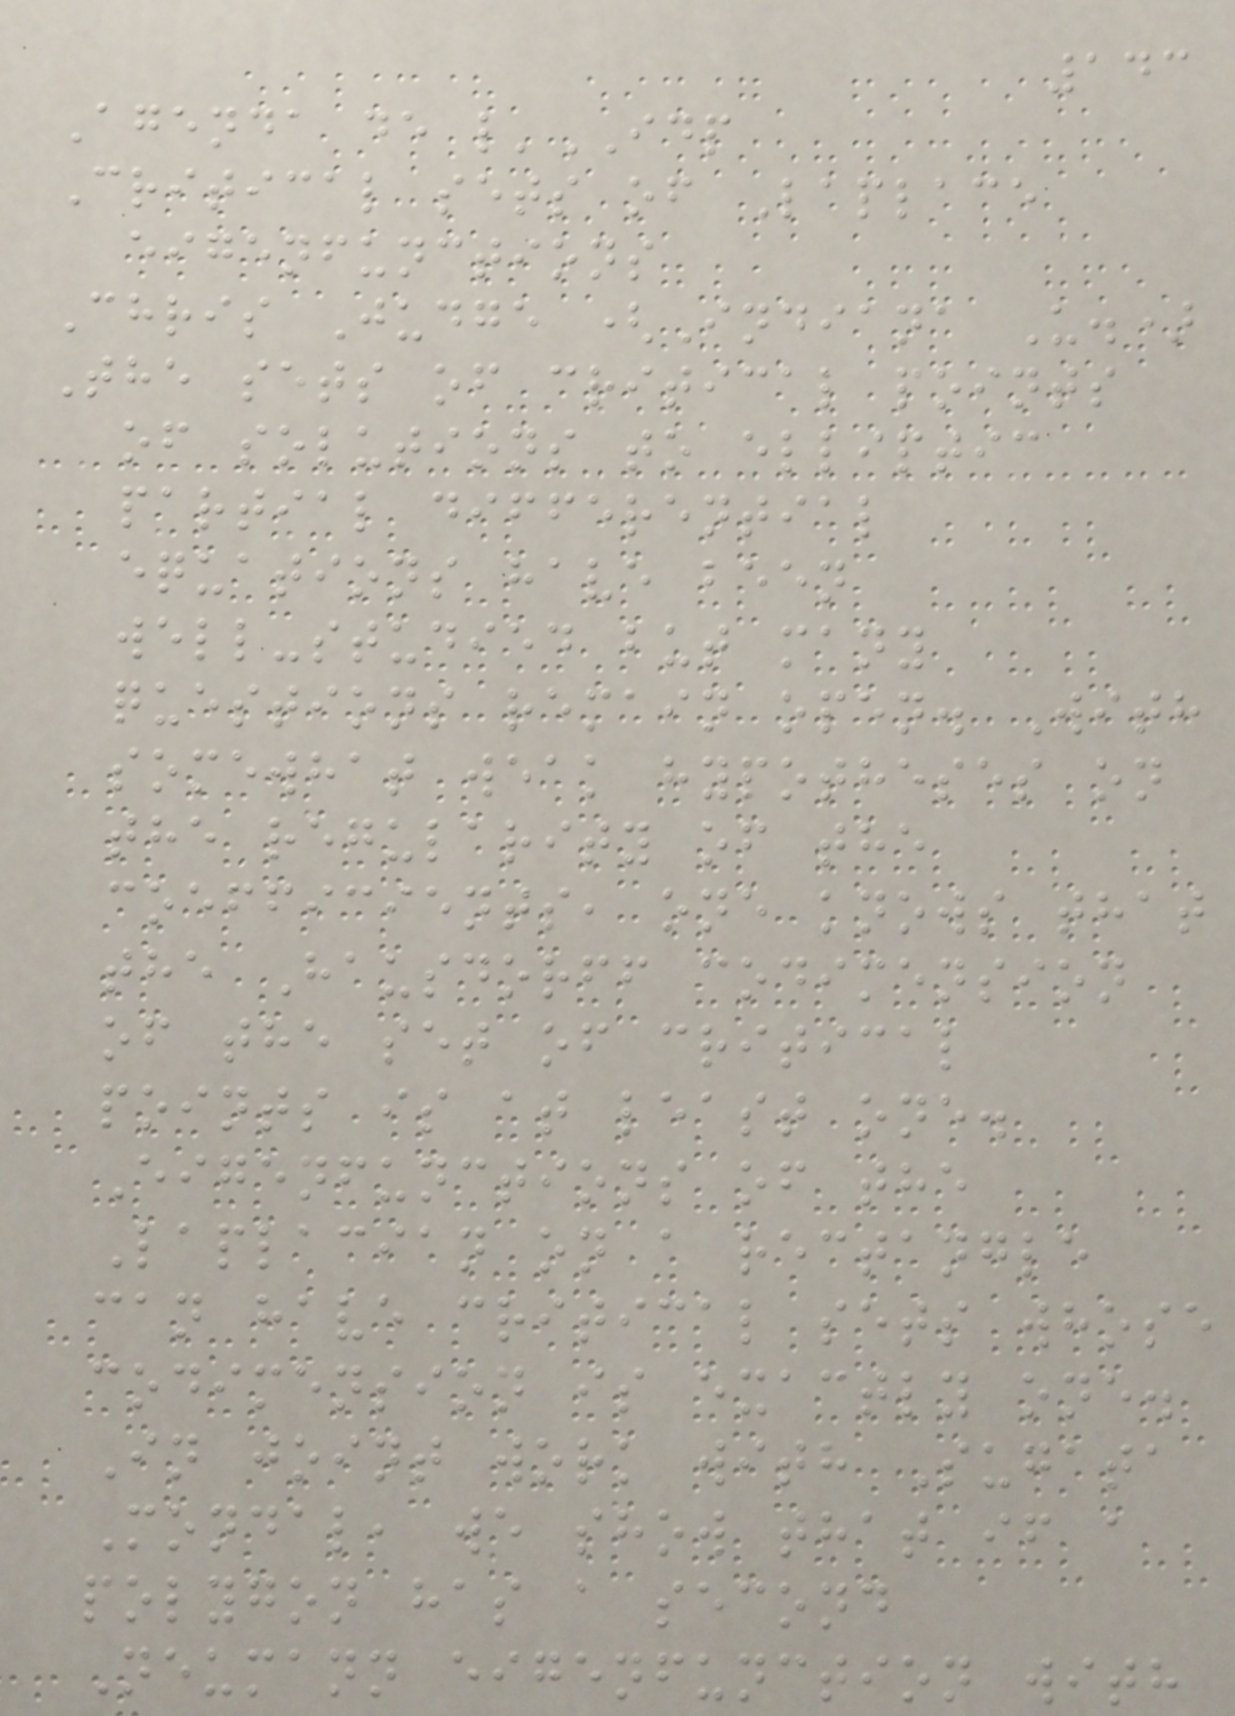143
Agenda de l'IDP
Critical sets of Laplace
eigenfunctions
Chris Judge (Indiana U.)
The sets of critical points
of solutions to elliptic
partial differential
equations have been
well-studied but many
questions remain open. With
somewhat weak hypotheses on
the regularity of the
coefficients, one knows that
the Hausdorff codimension
of the set of critical
points is at least one.
Eigenfunctions of the
Laplacian on a rectangle
can have critical sets whose
codimension is exactly one.
In joint work with Sugata
Mondal, we show that if a
polygon has a second
Neumann eigenfunction with
